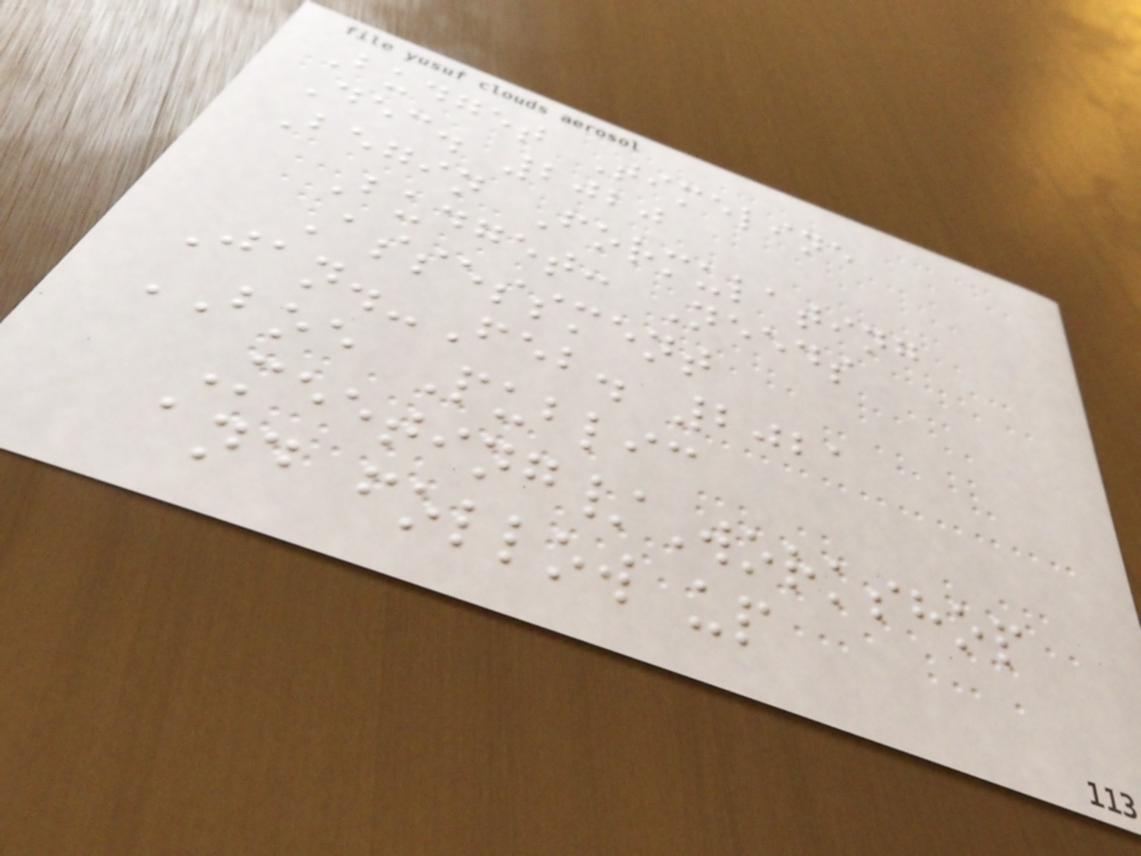Budget Timeline
Dec. 2020
Begin Formulating
Budget: Needs
Assessment
Jan.-Feb. 2021
BOE Public
Meeting/Workshop
and follow up
